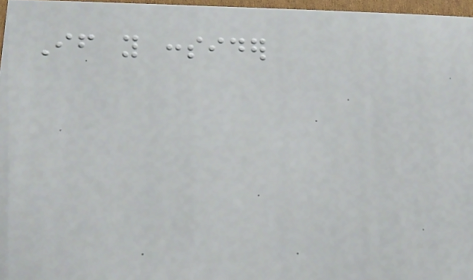If you consider
